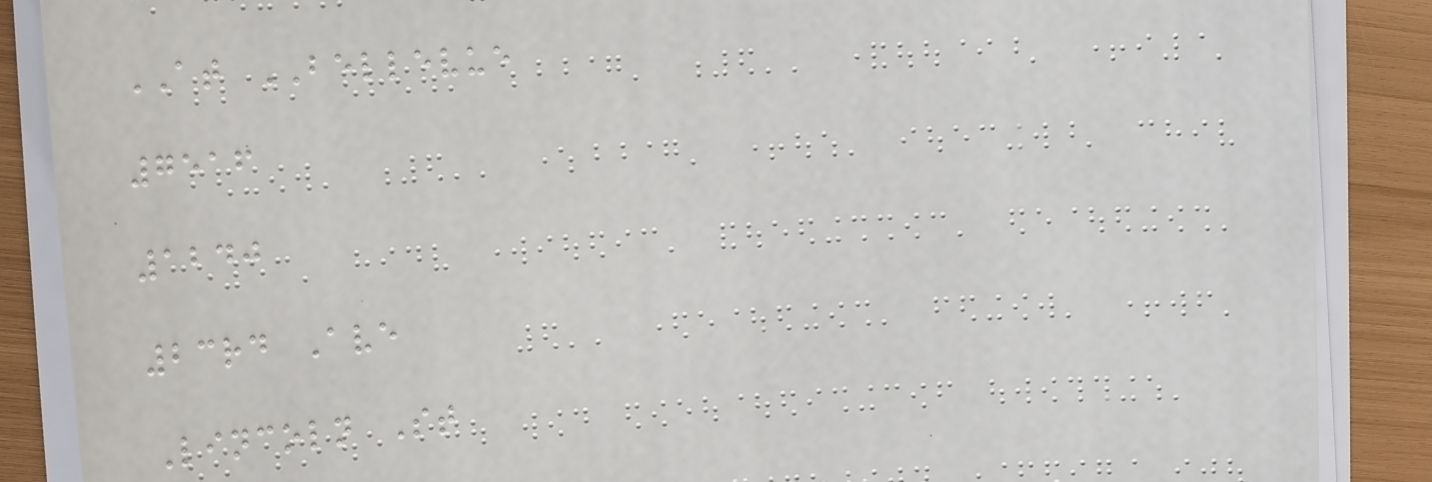AT BELLEVUE
7516
1240
23rd Ave
Lincoln St
